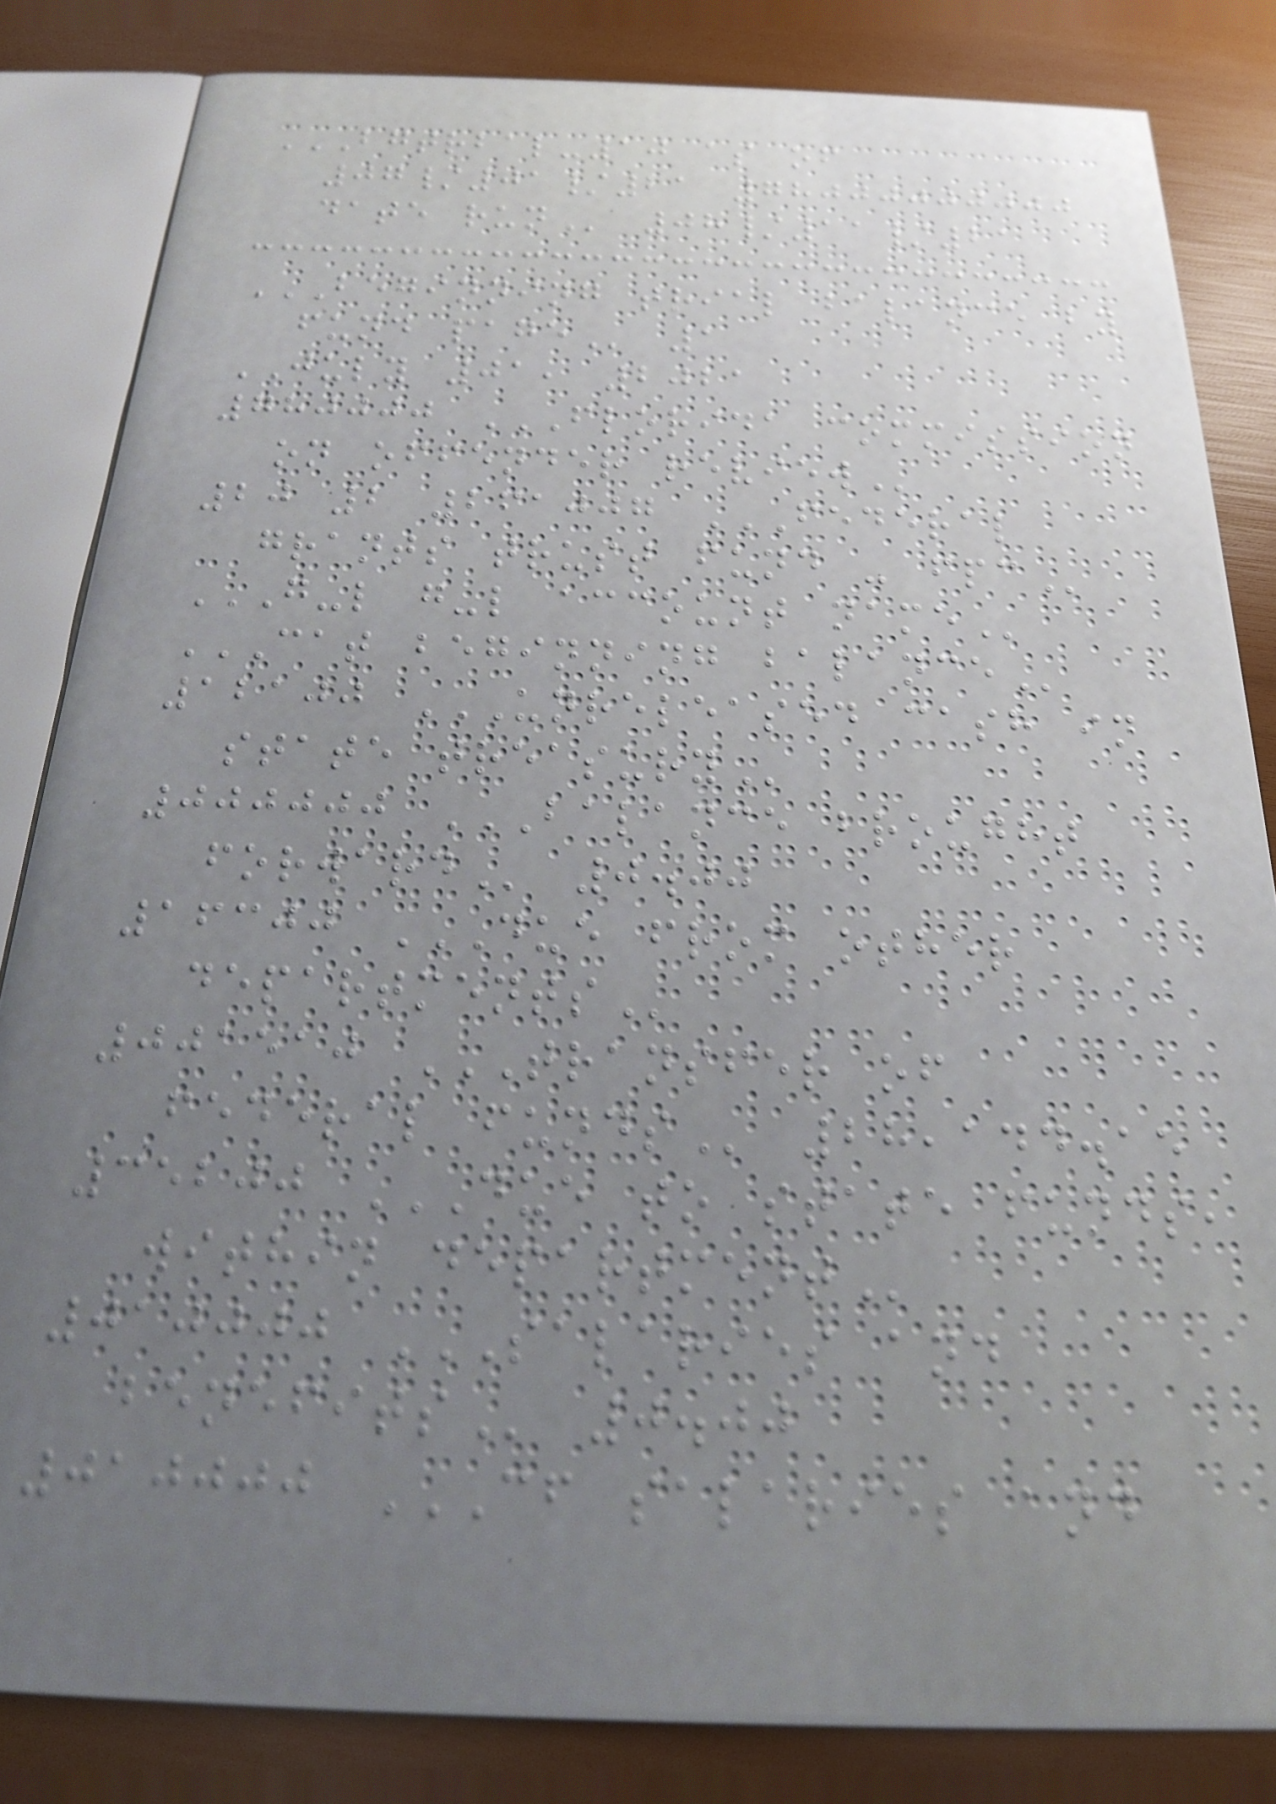BGTRBAL-10 AS OF
07/01/21 78000000000
DATE RUN 08/11/21
BEGINNING TRIAL BALANCE BY
FUND PAGE 1
JULY 01, 2021
780000 FLORIDA COMMISSION
ON OFFENDER REVIEW
20 2 261007 FEDERAL
GRANTS TRUST FUND - FPC
G-L G-L ACCOUNT NAME
CAT BEGINNING BALANCE
12100 UNRELEASED CASH IN
STATE TREASURY
000000 BALANCE BROUGHT
FORWARD 0.00
16300 DUE FROM OTHER
DEPARTMENTS
001510 TRANSFER OF
FEDERAL FUNDS 28,144.15
35200 DUE TO STATE FUNDS,
WITHIN DEPARTMENT
010000 SALARIES AND
BENEFITS 0.00
010000 CF SALARIES AND
